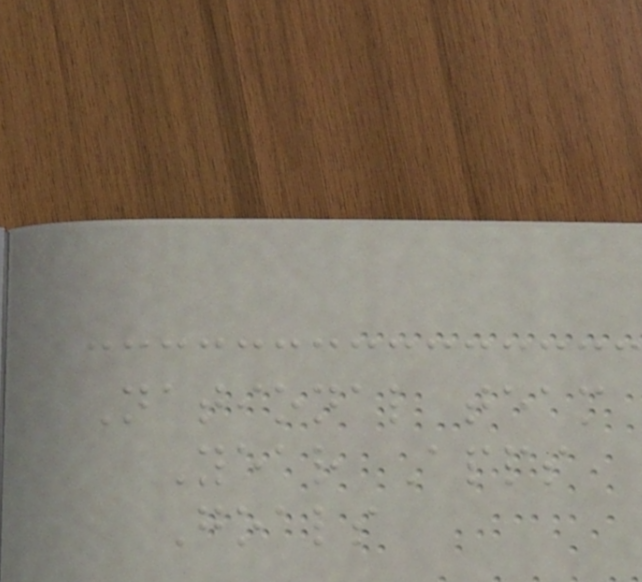National team
Year Apps
Goals
